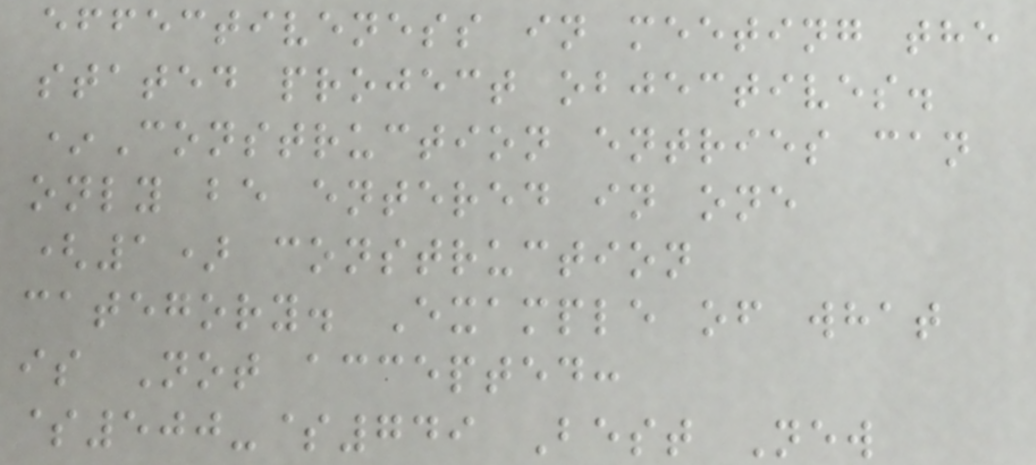effectiveness in meeting the
stated project objectives.
*Construction entries can
only be entered in one
(1) construction
category. Example of what
is Not accepted:
$500-$749 Best New
